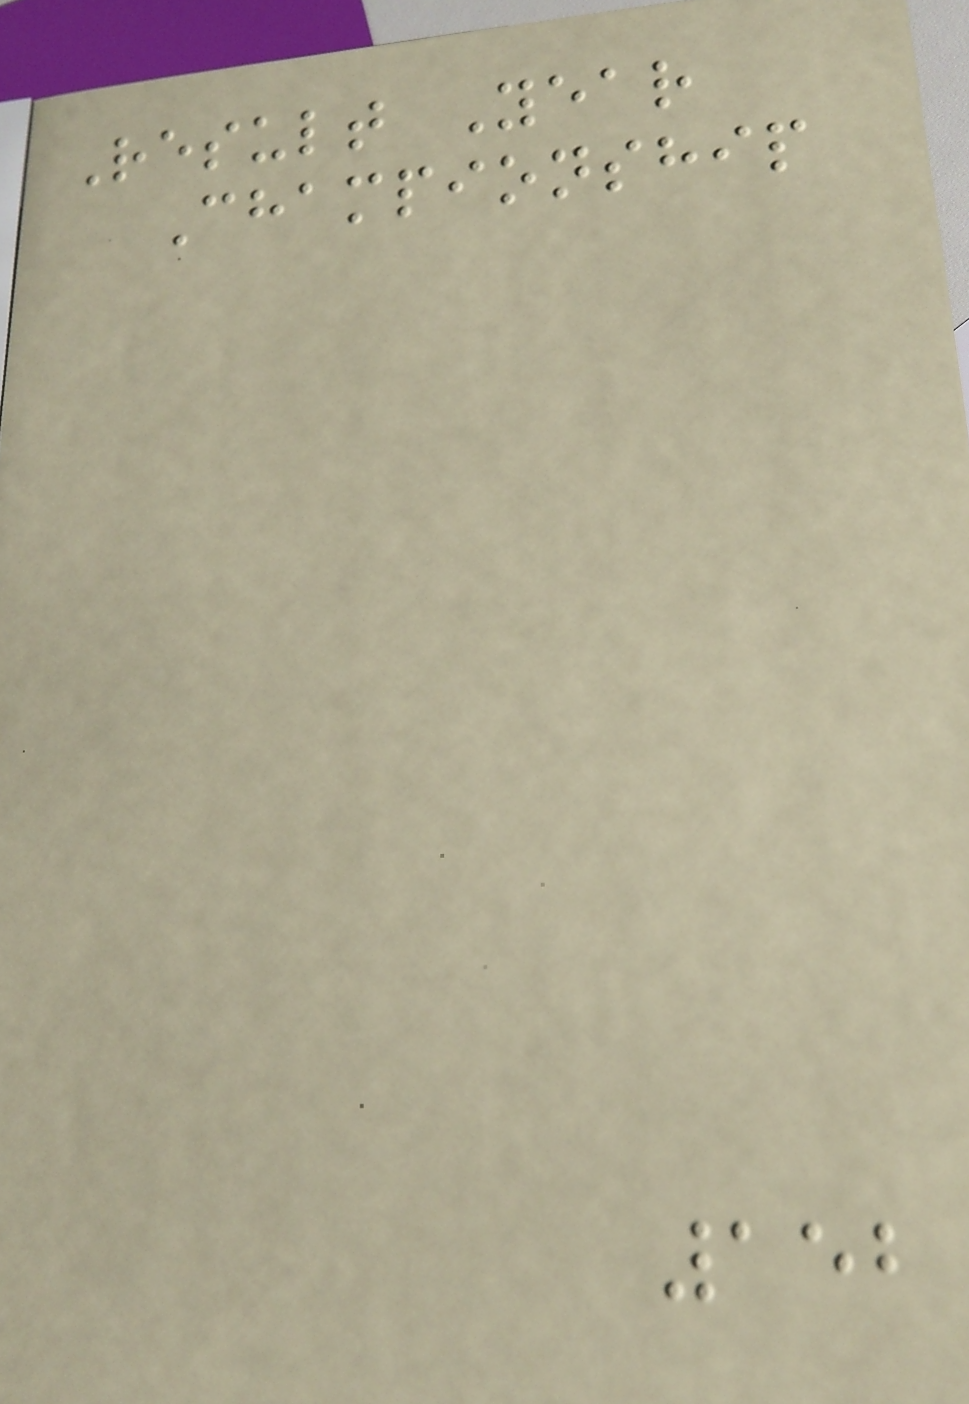Result Year
Championship
152
